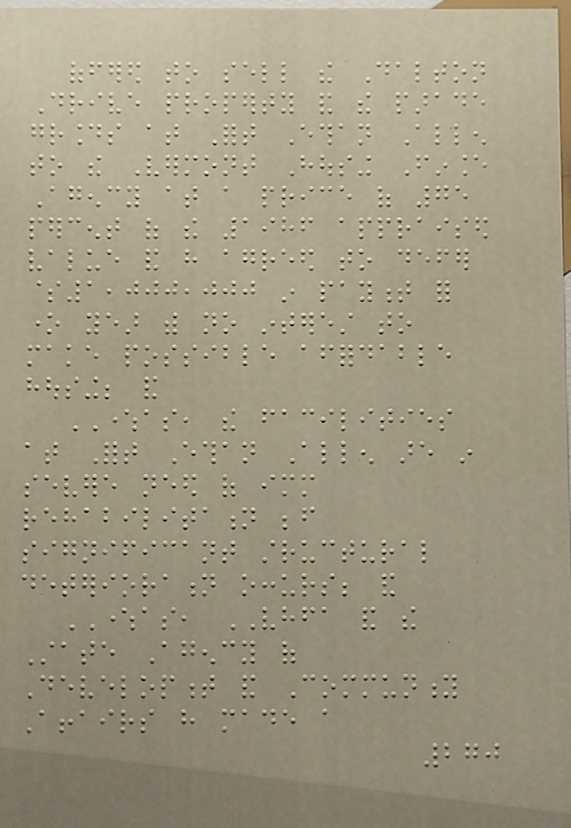offered to sell the Dalton
Drive property and the parade
grounds at Fort Ethan Allen
to the Vermont Housing Finance
Agency at a price of 75
percent of the 1986 appraised
value and have agreed to defer
$1,000,000 in payment for
one year with no interest to
make possible affordable
housing; and
WHEREAS, the facilities
at Fort Ethan Allen are in
severe need of immediate
rehabilitation before
significant structural
deterioration occurs; and
WHEREAS, VHFA and the
State Agency of
Development and Community
Affairs have made a
270
